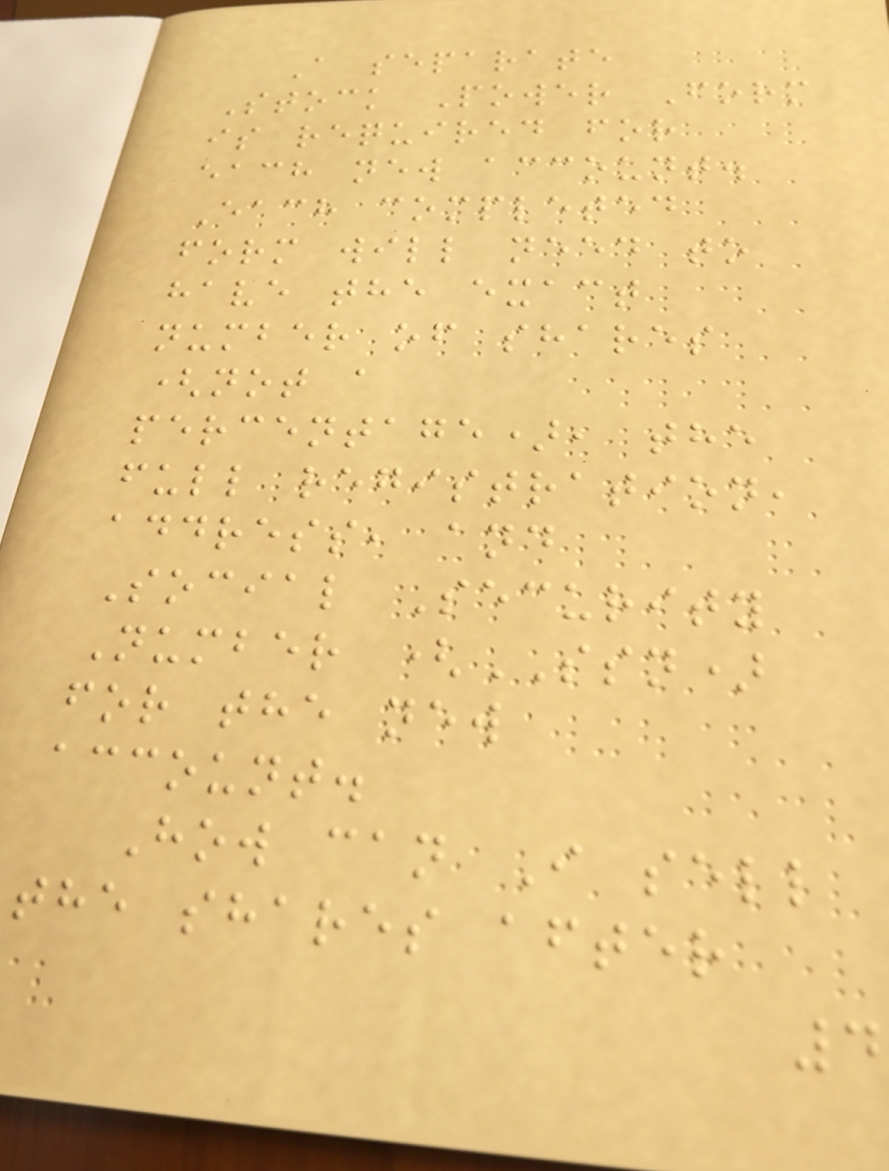A separate
Stock Power Form
is required for
each new account.
Each completed
form will need to
have the exact
number of shares
(not a
percentage), the
full registration,
address, and
Social Security
Number (SSN)
for the new
account.
How can I sell
the shares after
4
